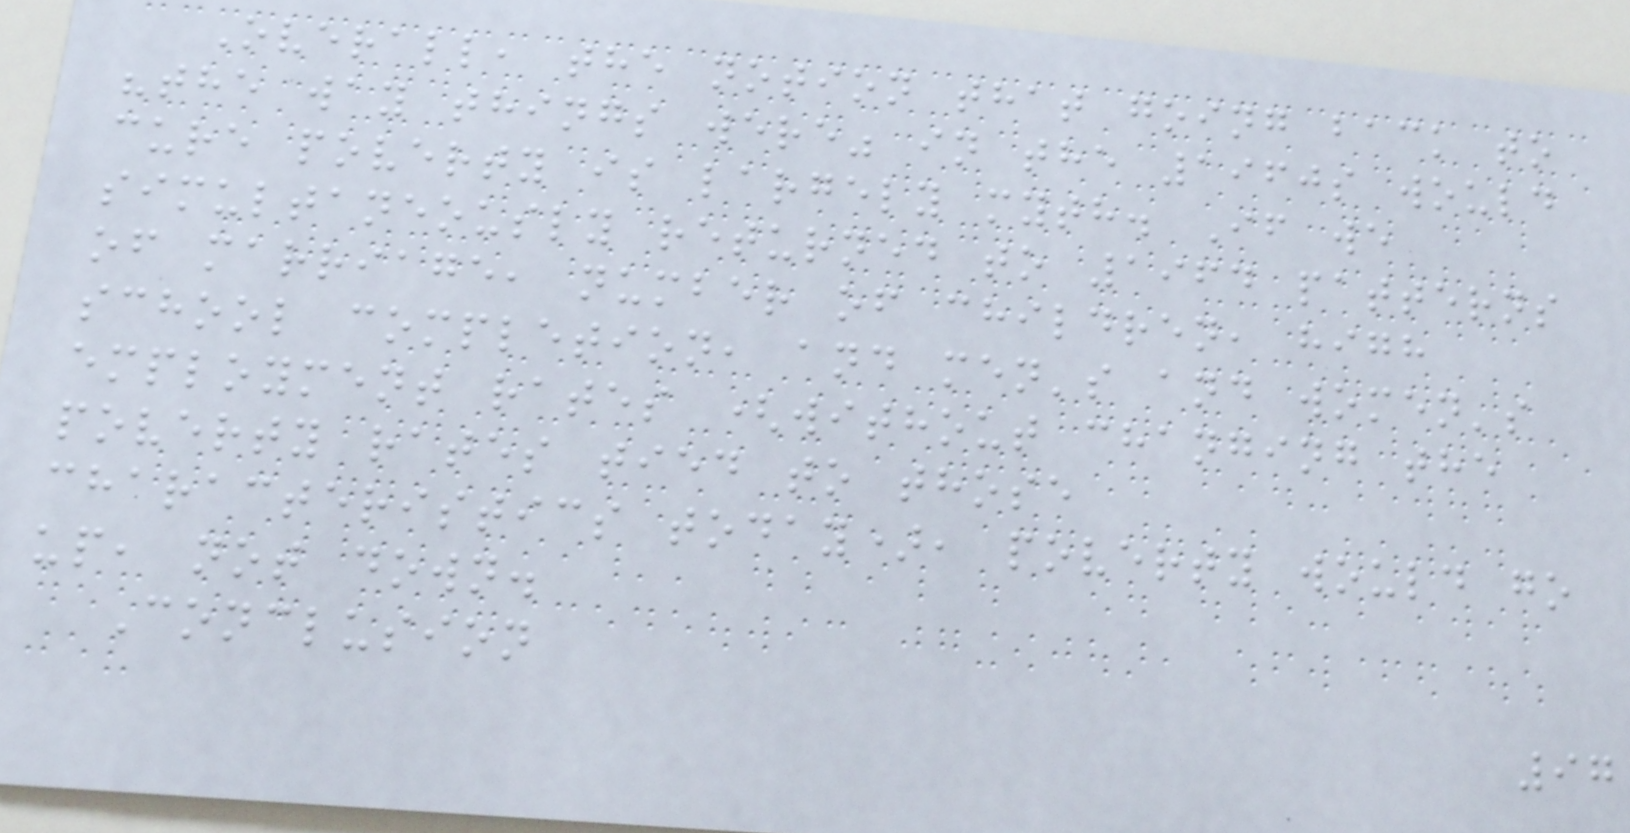Overall, the notion that going back to
"the way things were" in the 1960s would
cure poverty is largely myth. If we
simultaneously returned to 1964 patterns
of marriage, number of children, high
school completion, and men's and women's
employment rates (without changing the
poverty rates tied to those
characteristics today), poverty would go
up, not down.
Conclusion
97
